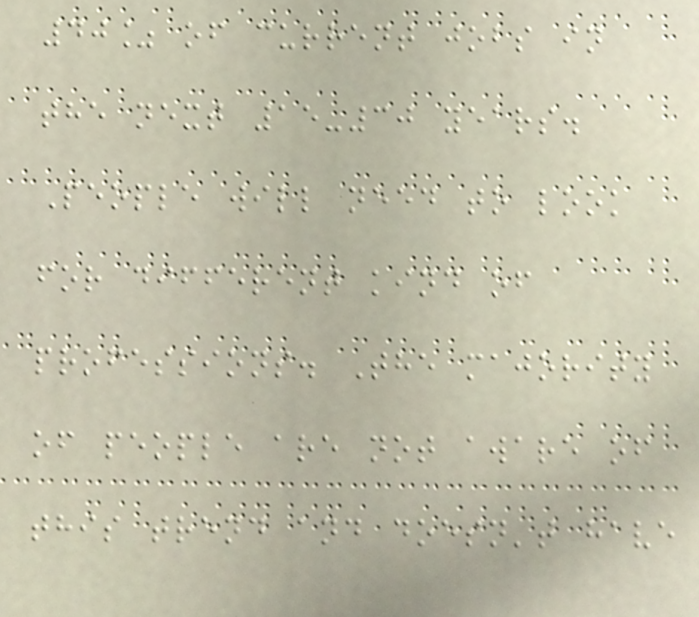40% of current jobs in
the next 15-30 years.
People will need to look
for different kind of
professions. The majority
of people are not aware of
this trend and doesn't have
